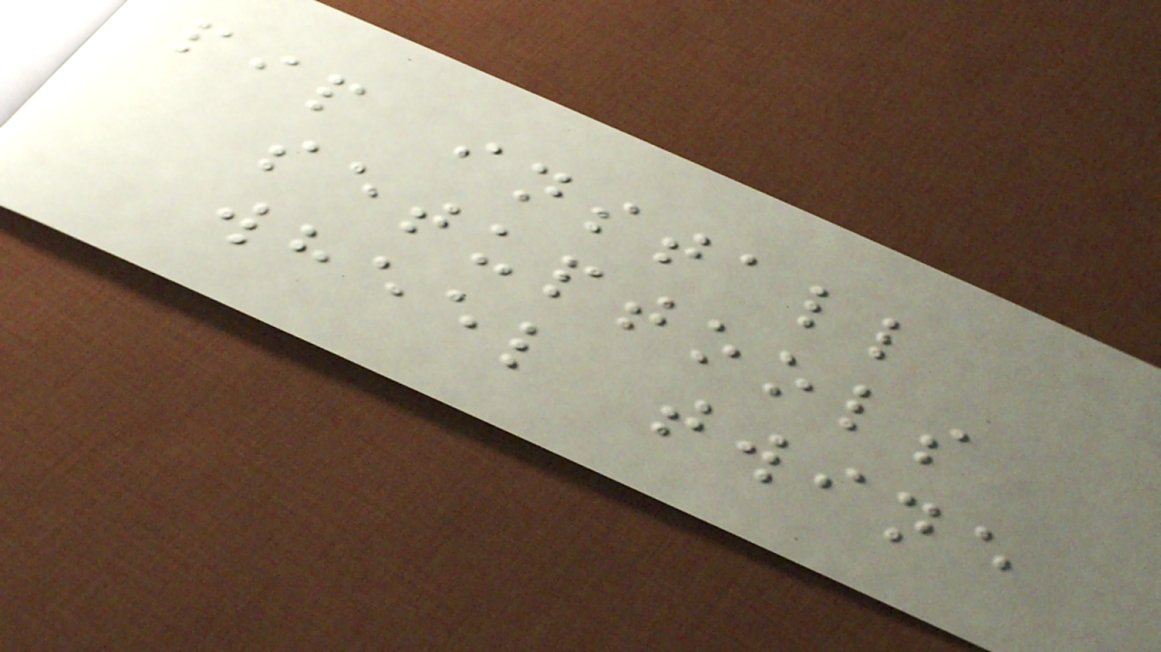pip install
setuptools
wheel twine
